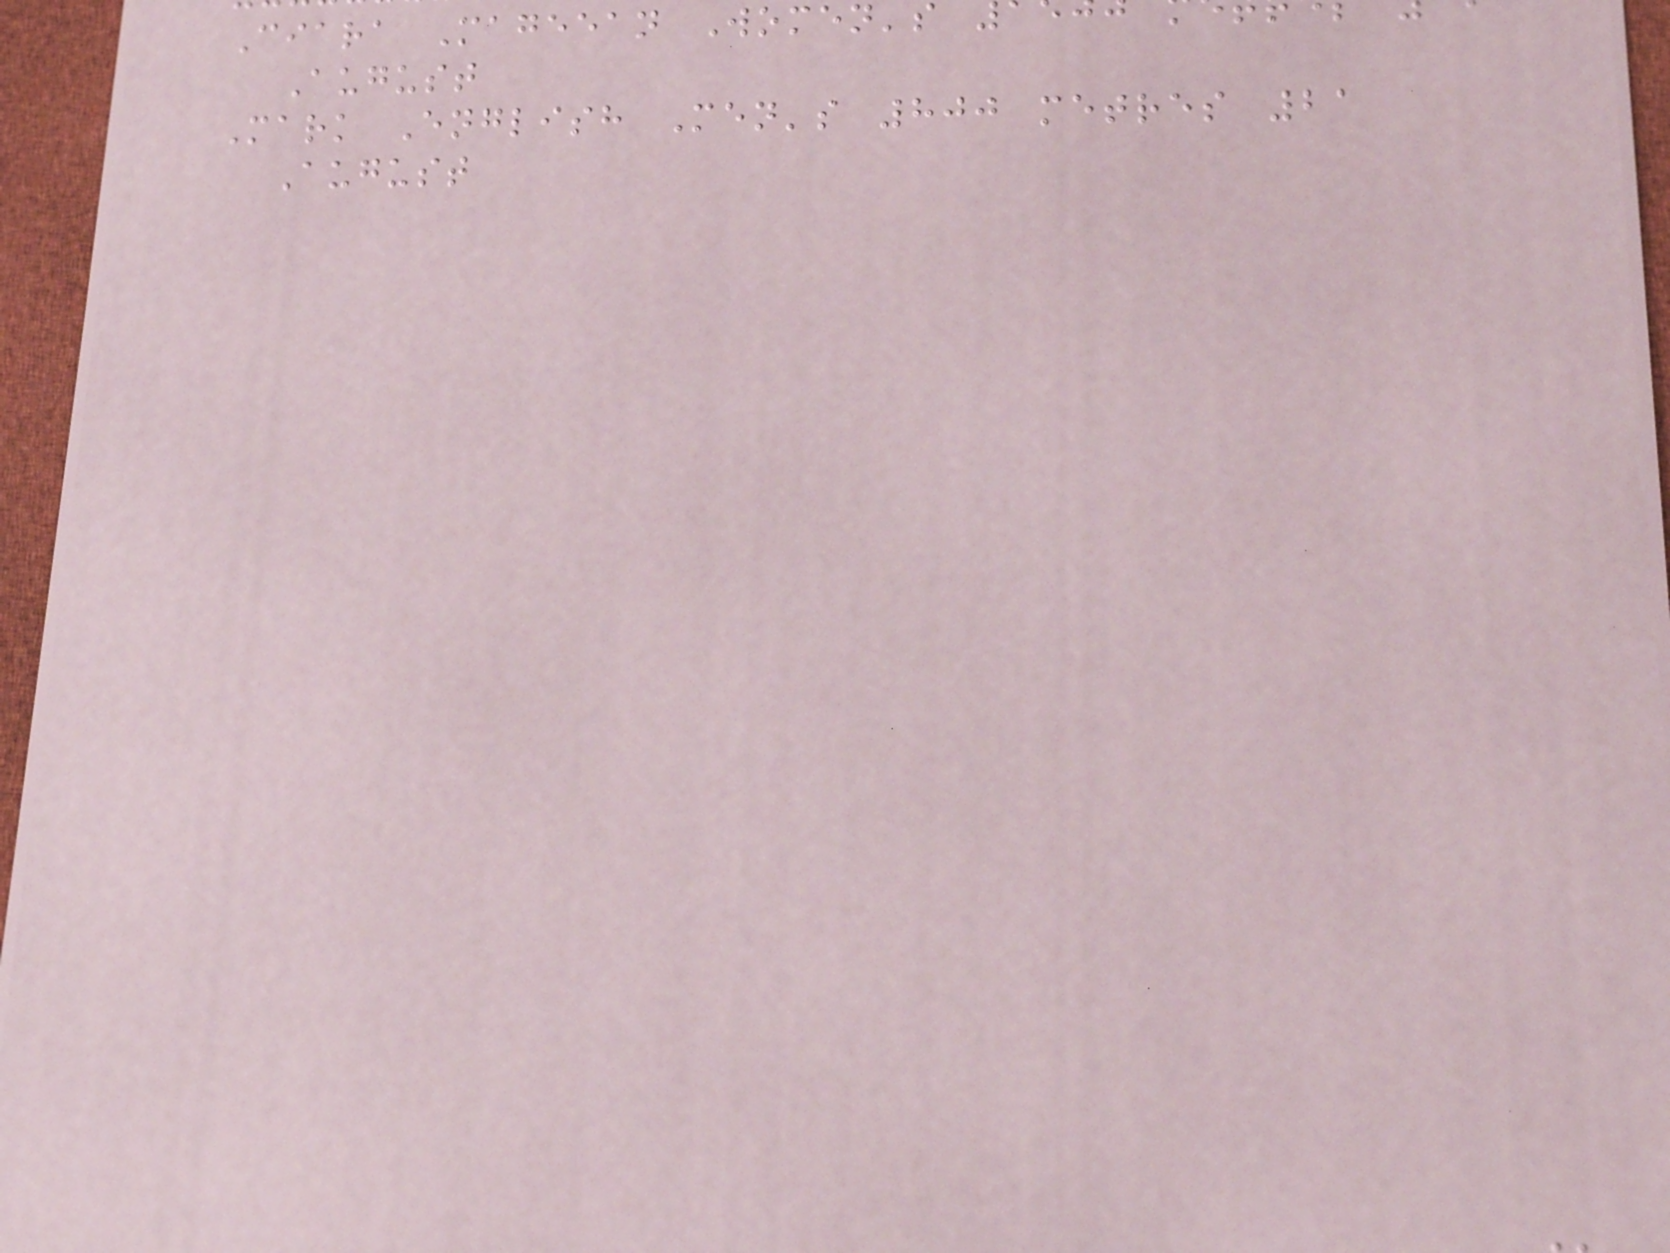Ciara Mageean Women's
August
Mark English Men's 800 metres 21
August
